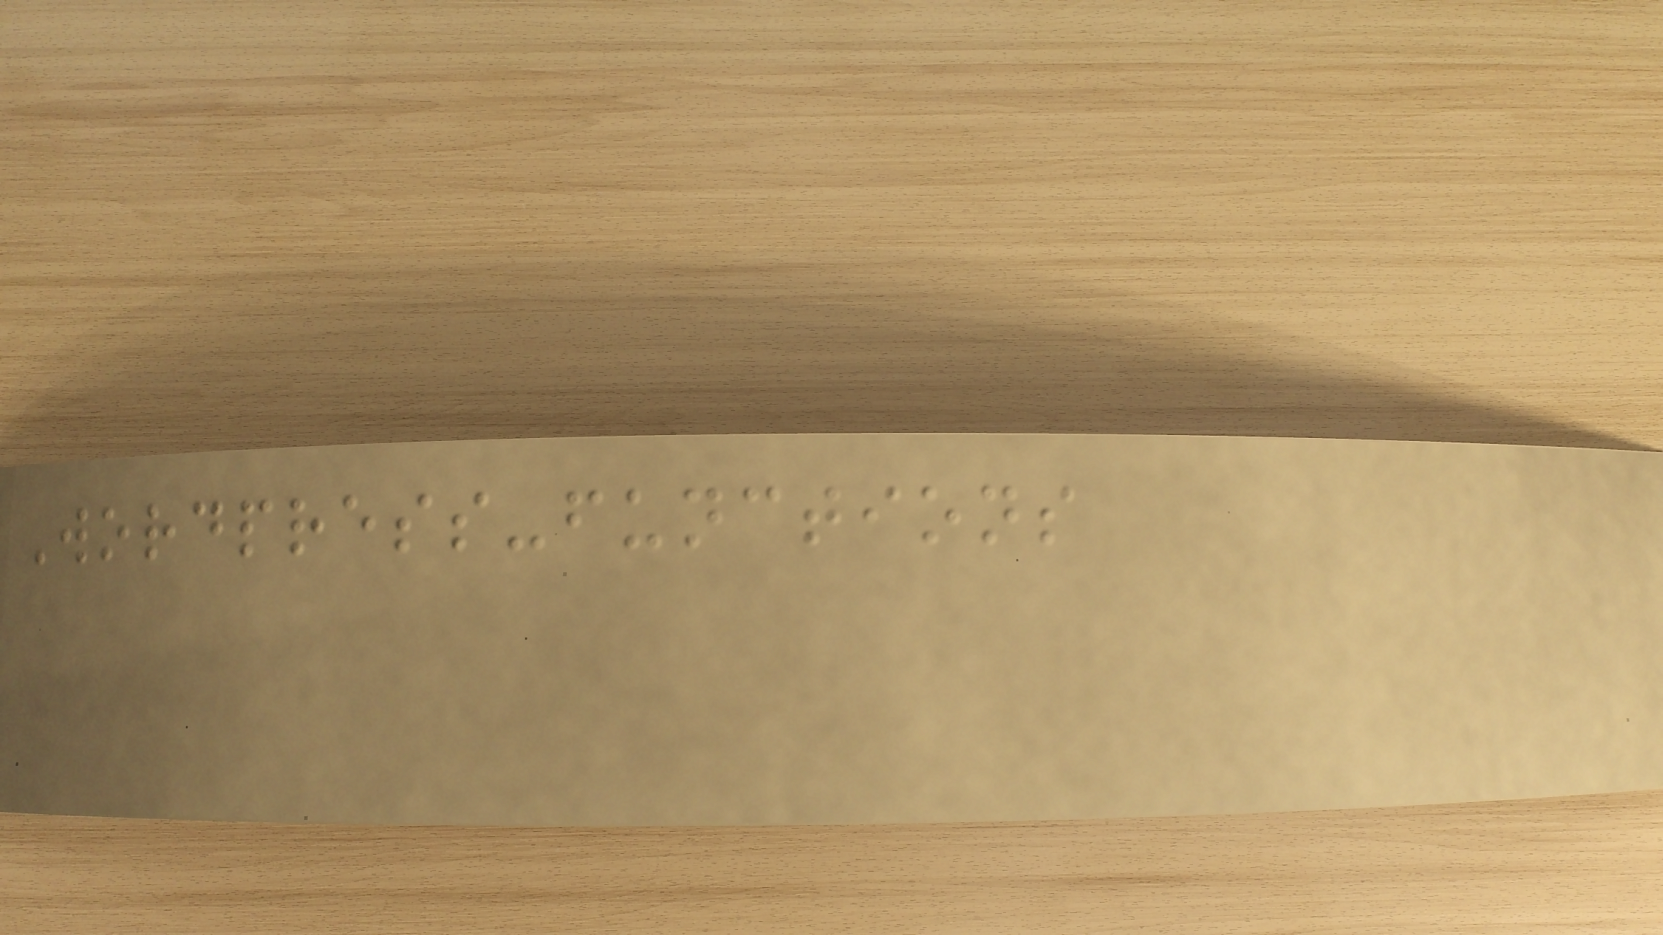Wordpress-functions
